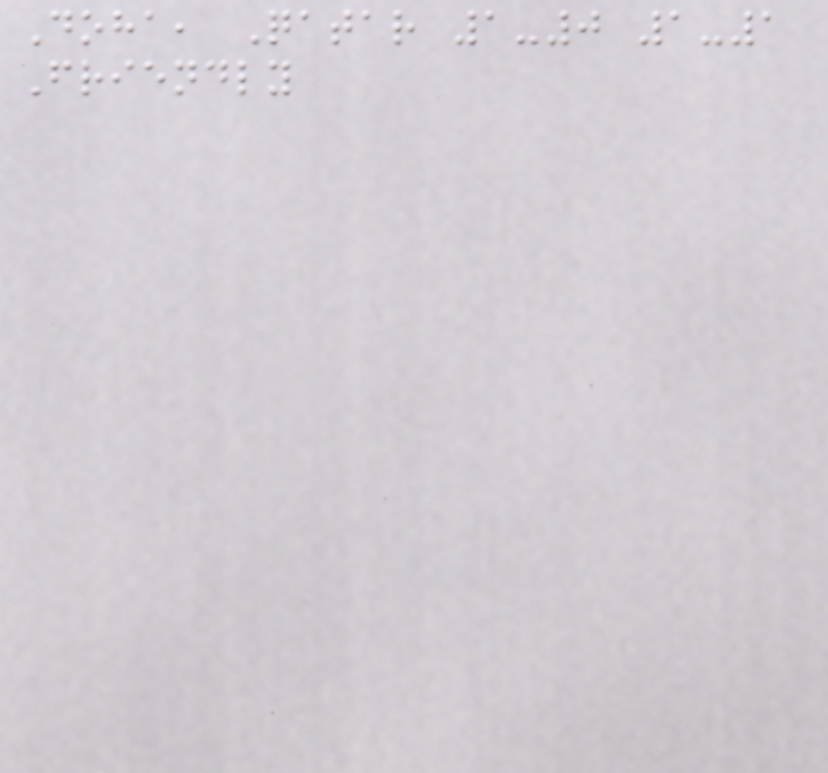Doha, Qatar 1-0 1-1
Friendly
